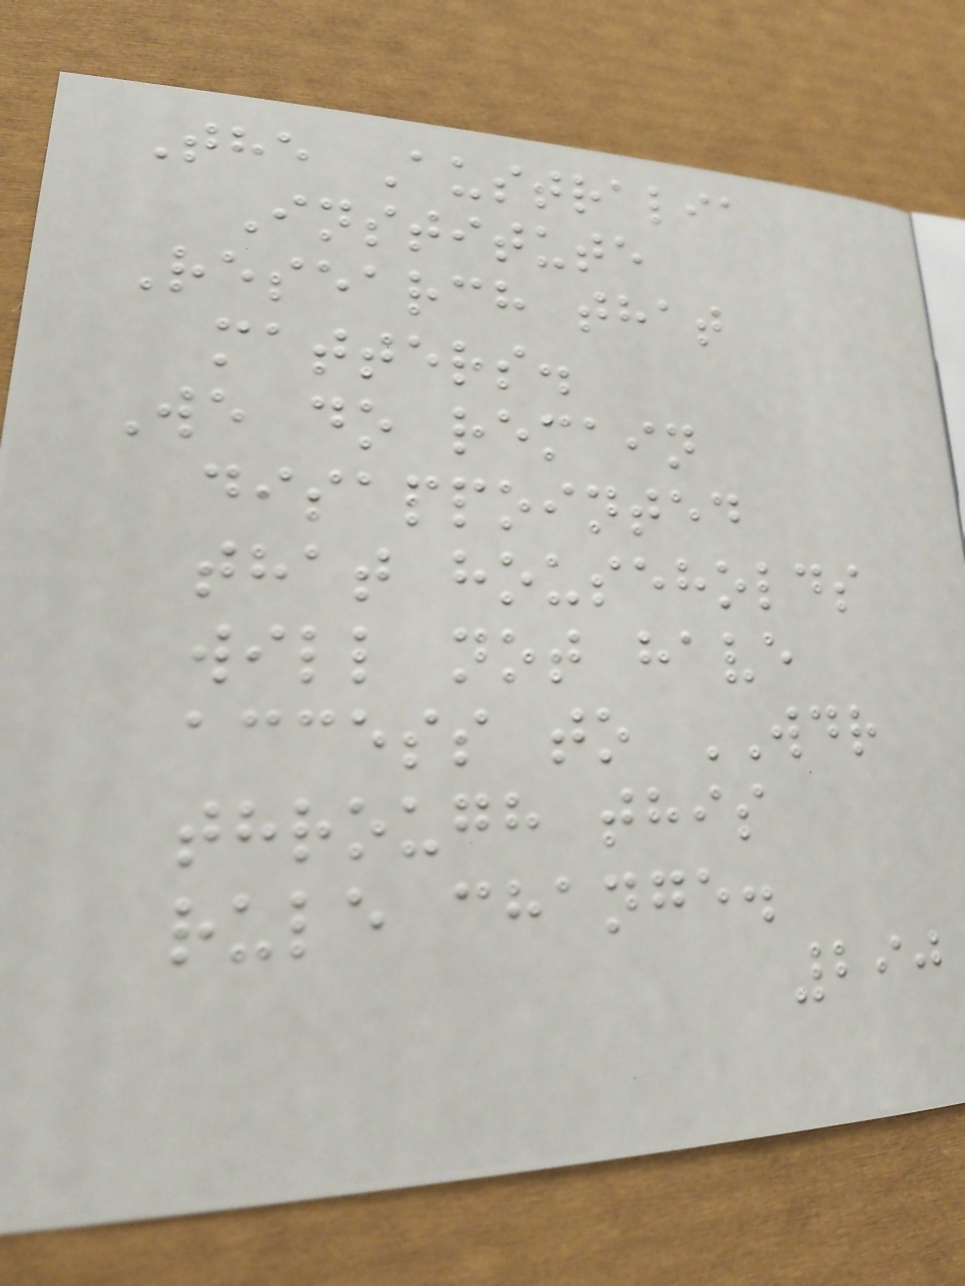The Australia
Institute
Research that
matters.
We do remain
disappointed
that households
will not have
access to WDR
through this
rule change.
290
